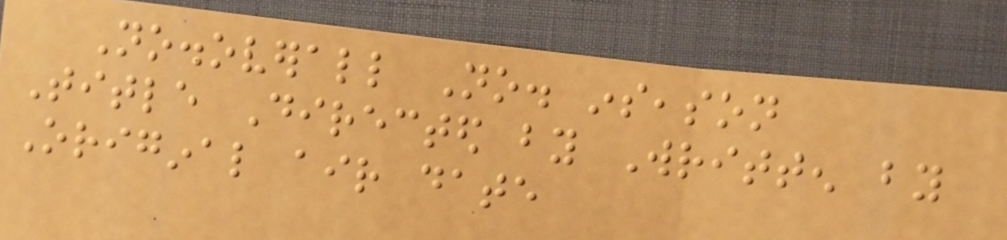No.overall No. inseason
Title Directed by Written by
Original air date
